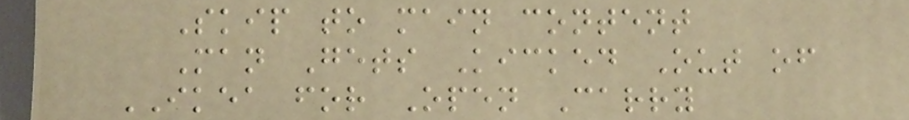Skip to main content
Man Gets Kicked Out of
IKEA for Open Carry
